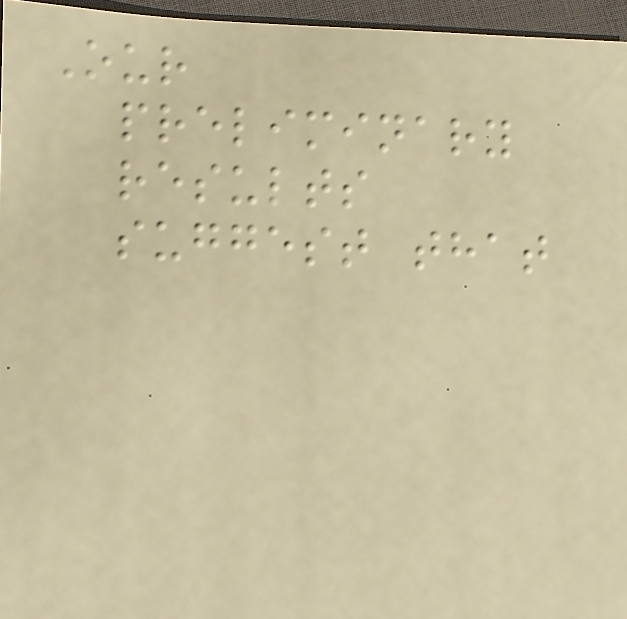Our
preliminary
results
suggest that
